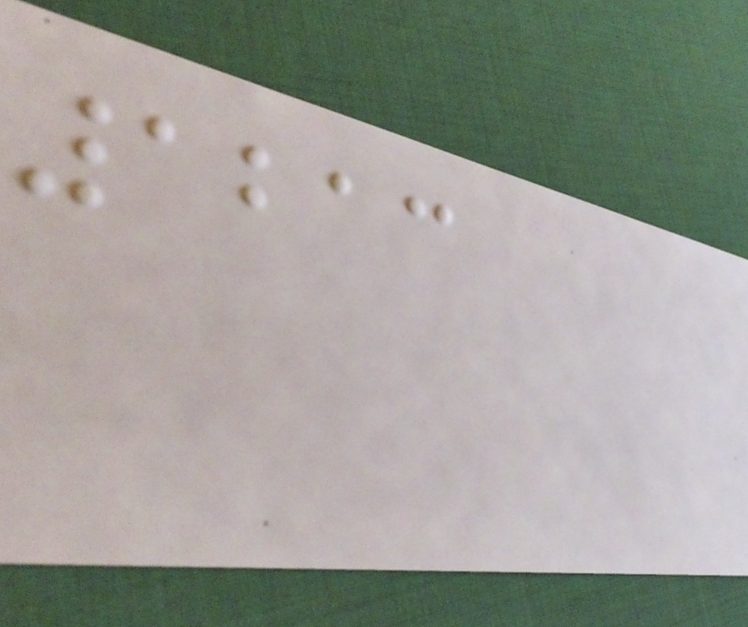1213
